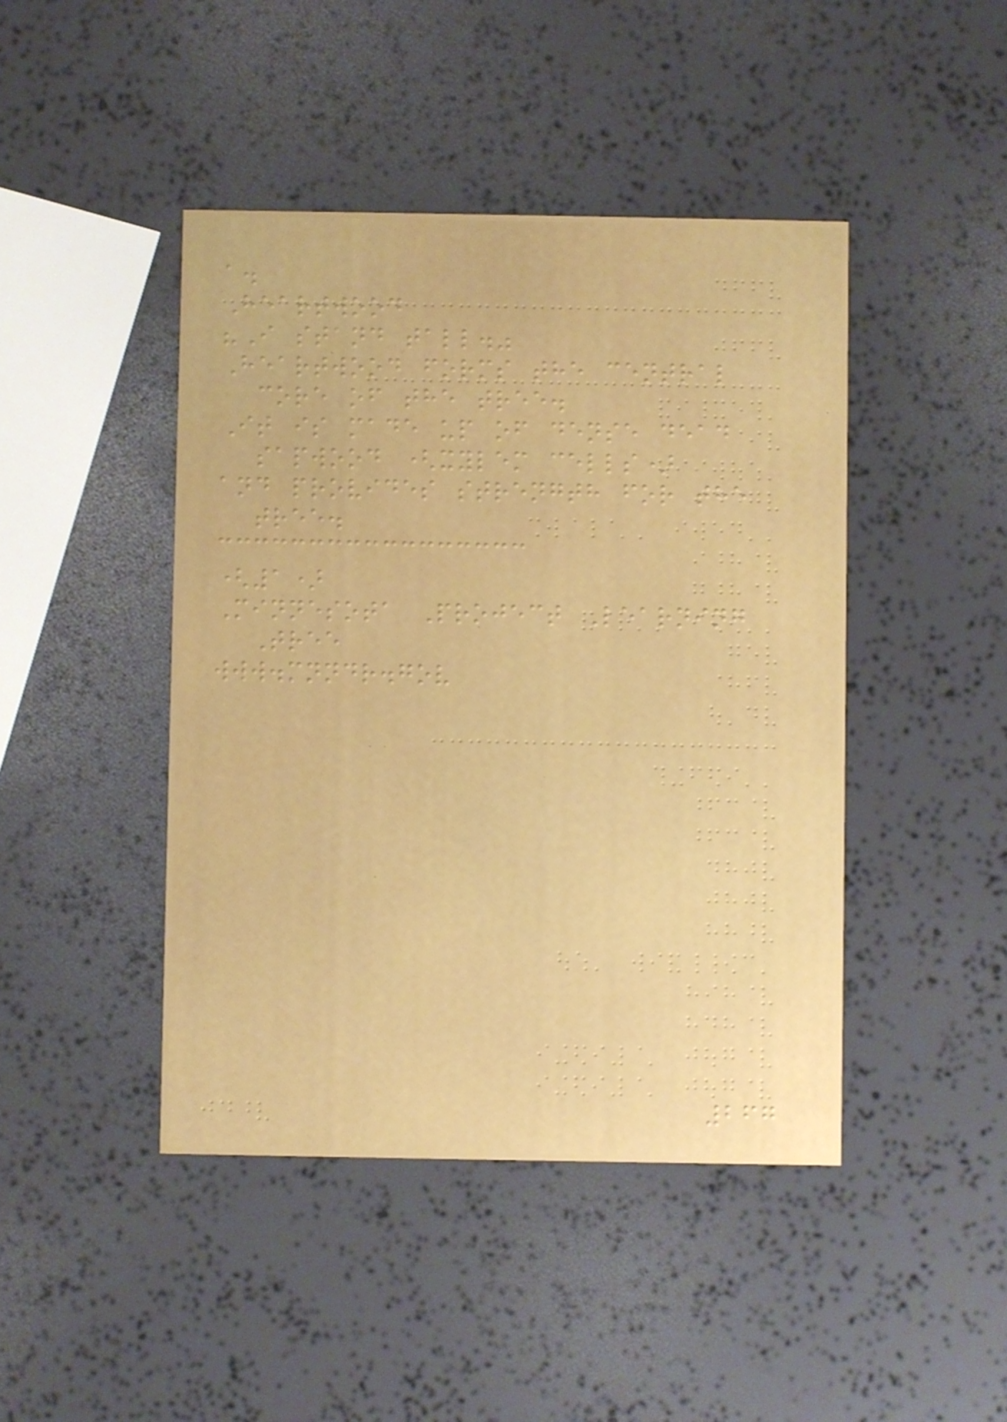a.
Heartwood
"I stand tall."
Heartwood forms the central
core of the tree.
It is made up of dense dead
sapwood (xylem cells)
and provides strength for the
tree.
(1)
Minnesota Project Learning
Tree
www.mnndr.gov
267
